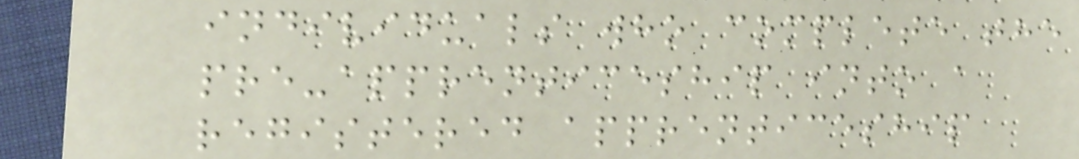individuals who complete the
pre-apprenticeship into a
registered apprenticeship
